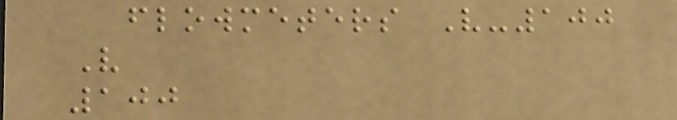flowmeters V-100
V
100
